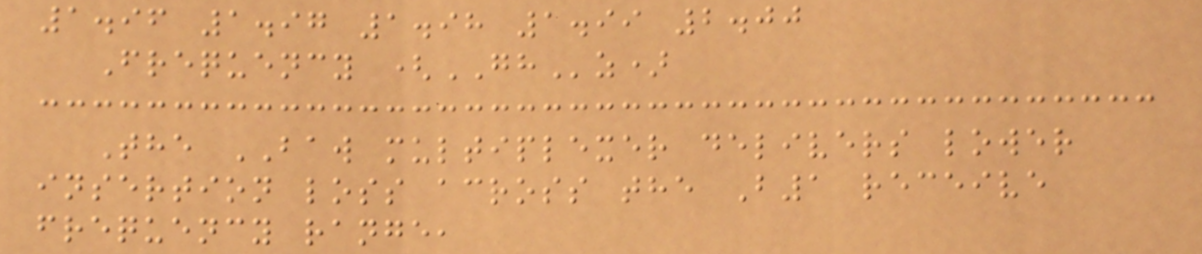1.96 1.97 1.98 1.99 2.00
Frequency (GHz)
The BAW multiplexer delivers lower
insertion loss across the B1 receive
frequency range,
